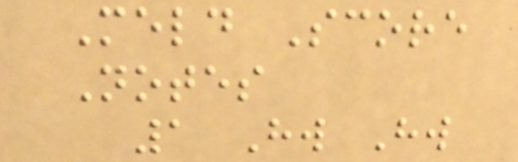Meld Score
Notes
1 Hw Hw
